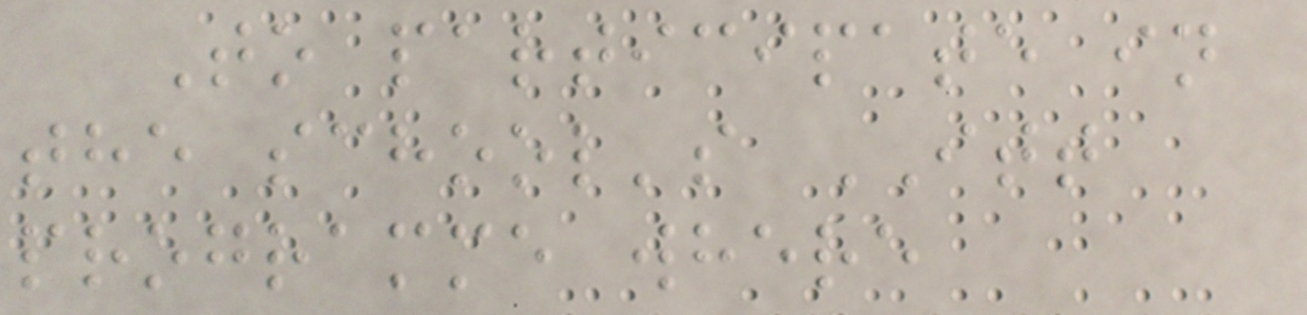To participate in
the school's ITT
programme where
